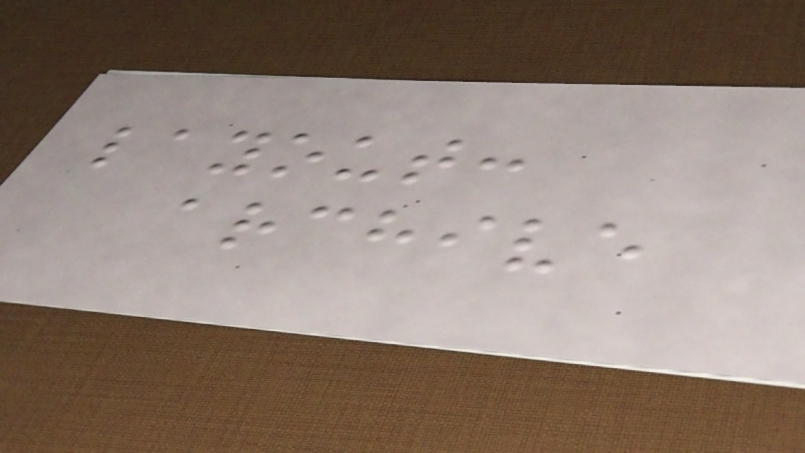layout:
archive
